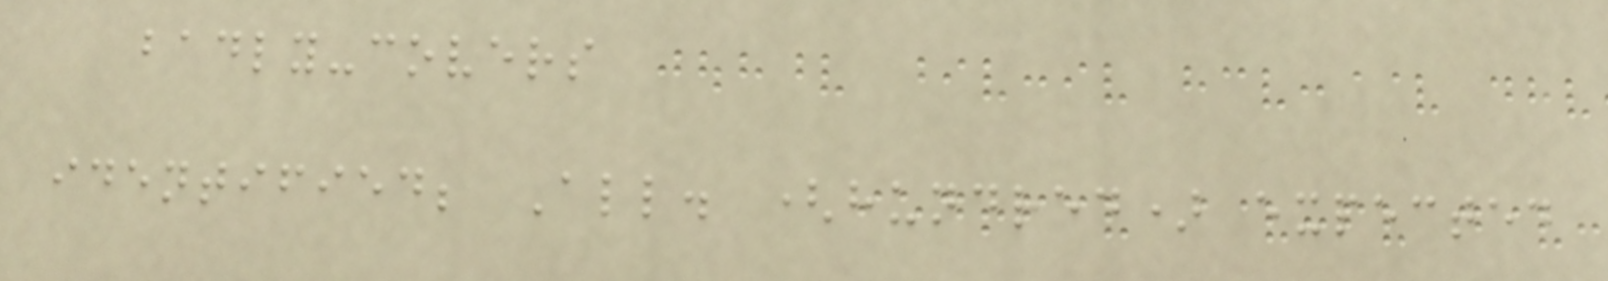badly-covers
identified; All. (hundred) expected
